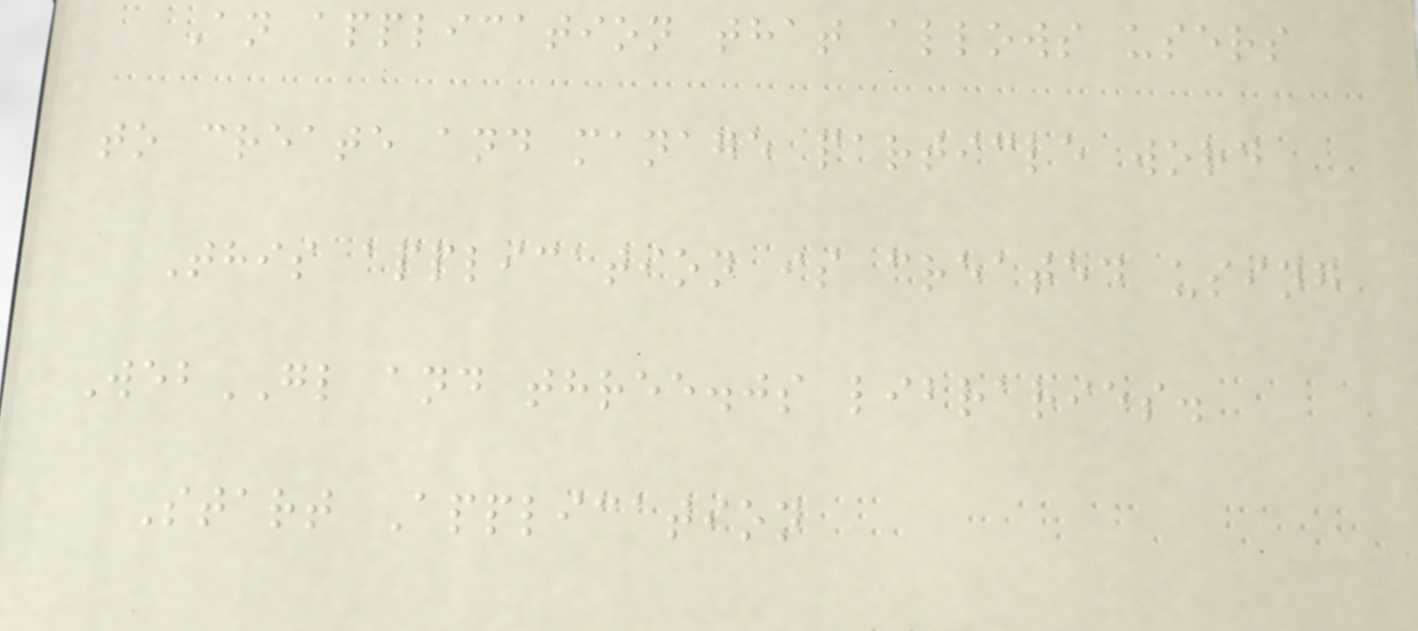An application that allows users
to create and manage particle word
This application is created using
WebGL and three.js libraries.
Start Application
